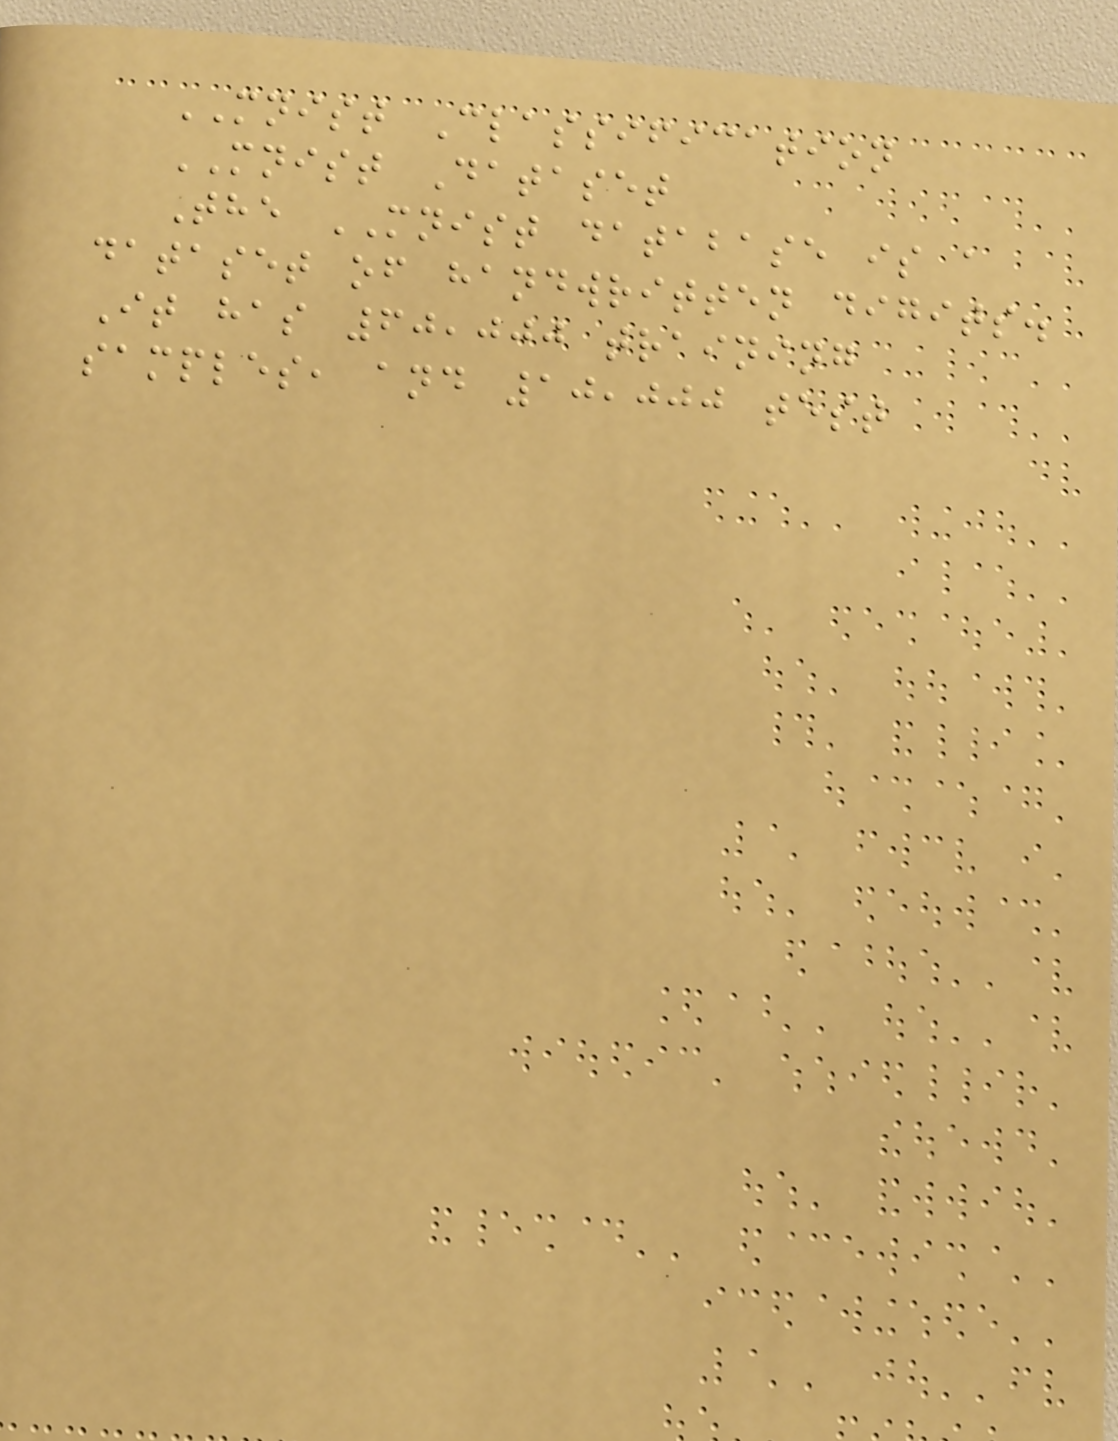MNIST Classification
MNIST Dataset
The MNIST database is a
dataset of handwritten digits.
It has 60,000 training
samples, and 10,000 test
